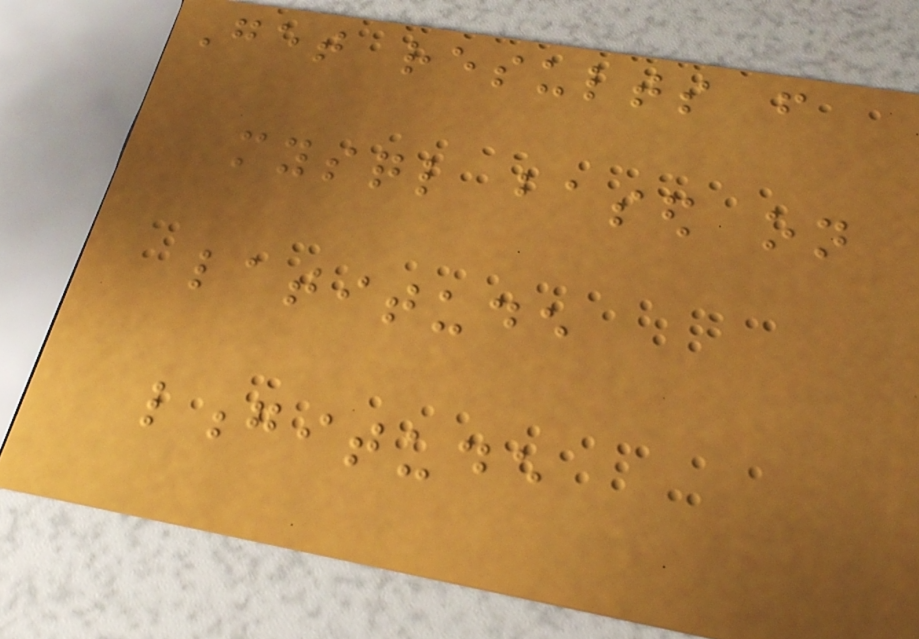Get results from
mysql based on
latitude
longitude
